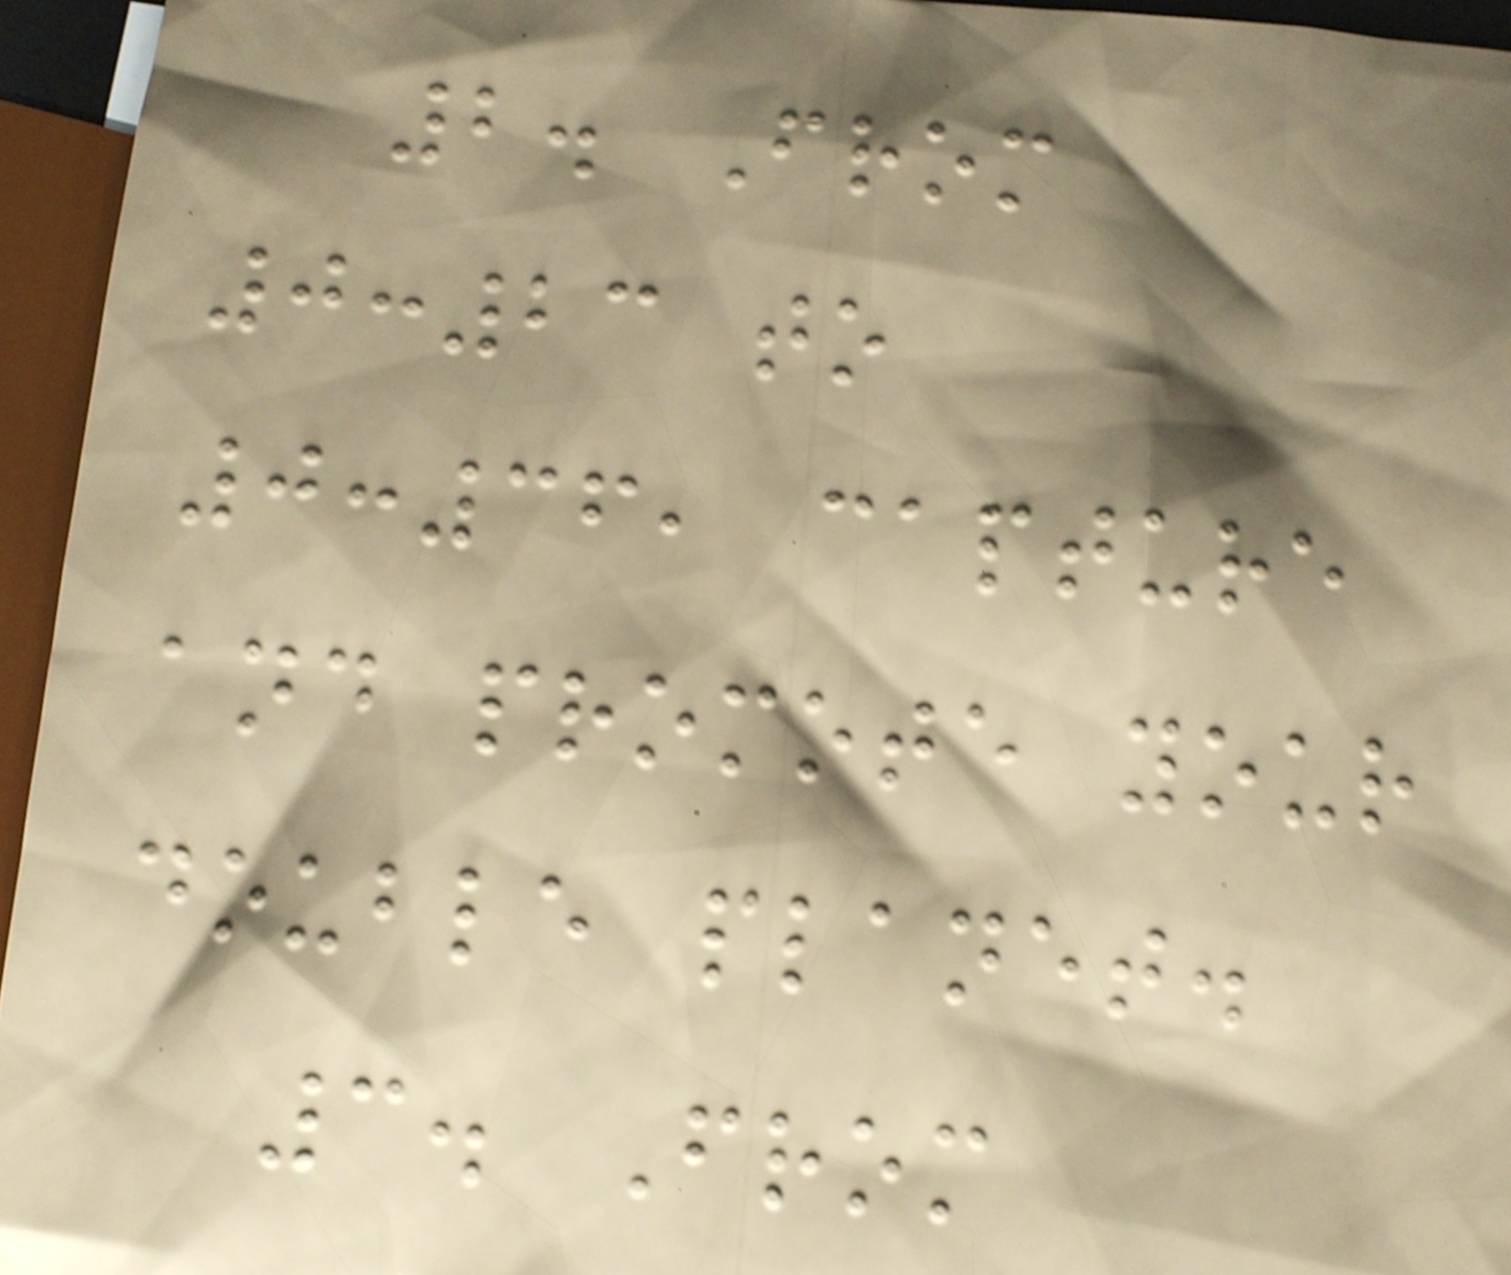2. From
0:23 to
0:36, capture
and promote your
double planet.
3. From
